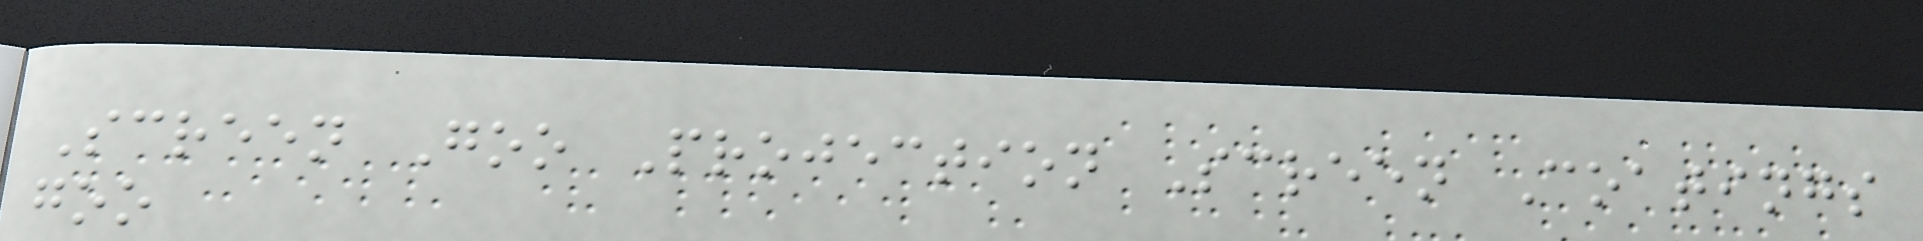Screen Goo Projection Screen Coatings
goo
